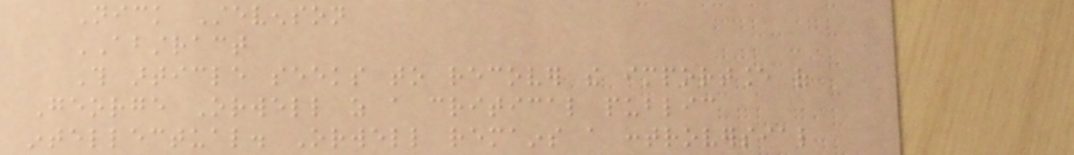Nick Stevenson
ABSTRACT
This article seeks to recover the importance of
George Orwell as a critical public
intellectual. Orwell remains a controversial
